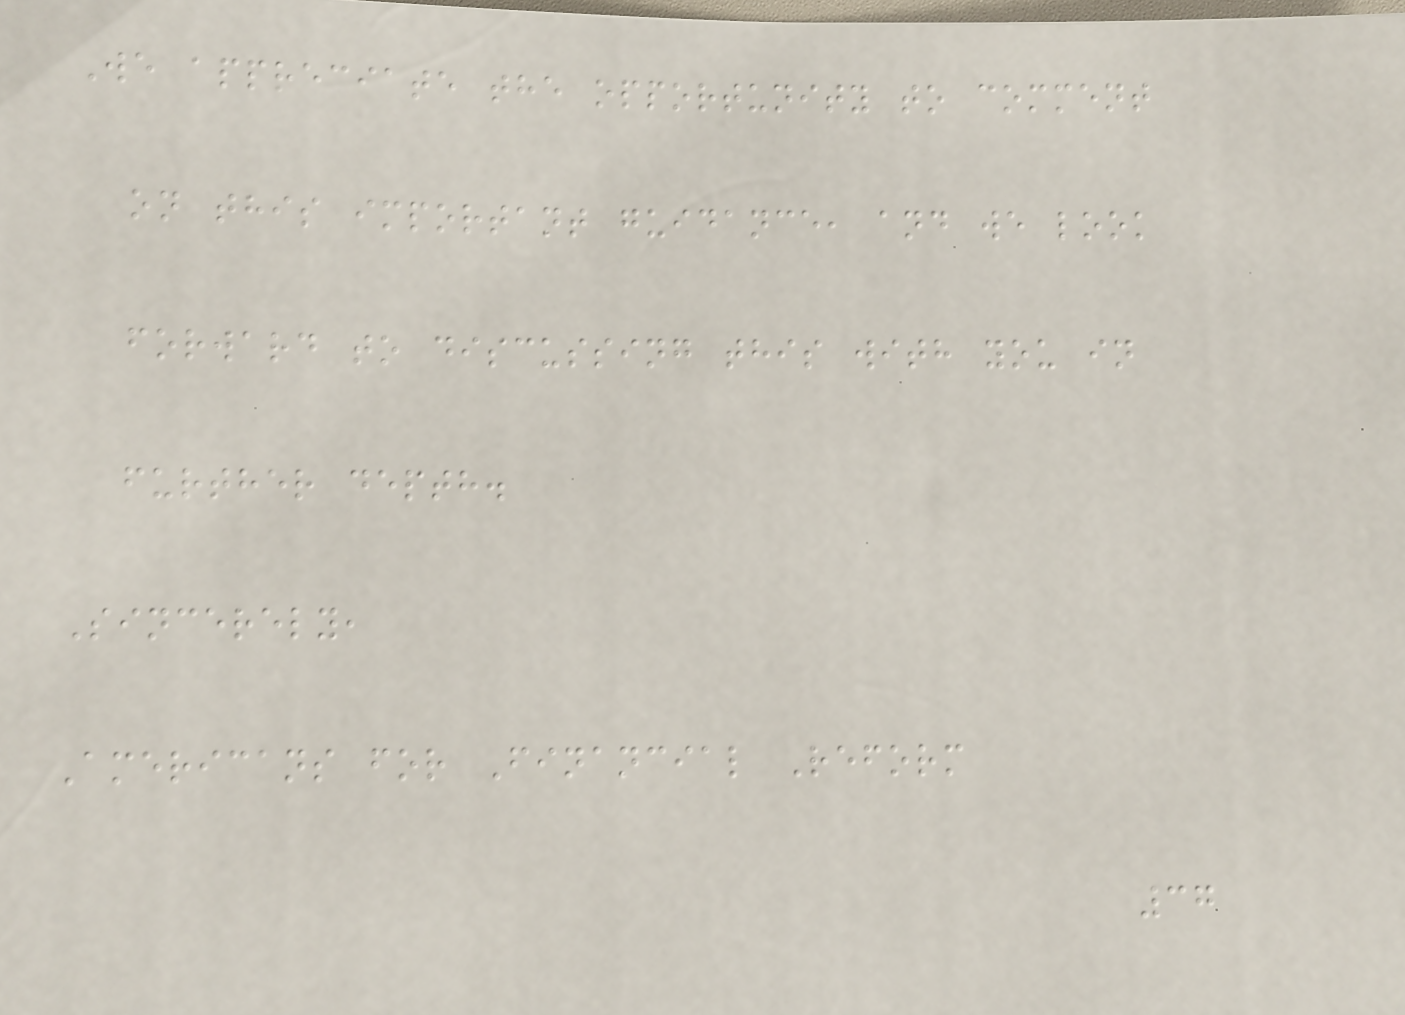We appreciate the opportunity to comment
on this important guidance, and we look
forward to discussing this with you in
further depth.
Sincerely,
Americans for Financial Reform
37
